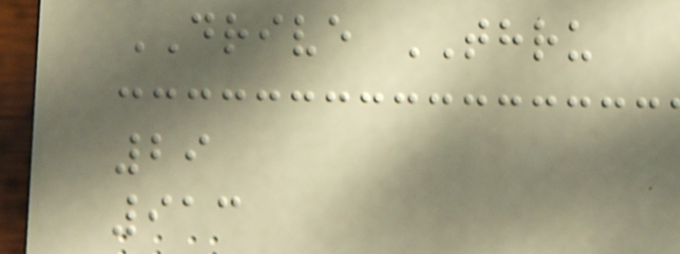DRIVE THRU
29
913
